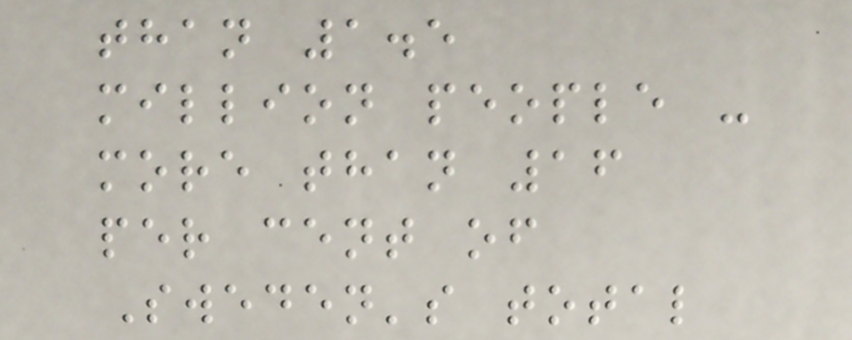than 1.5
million people -
more than 16
per cent of
Sweden's total
